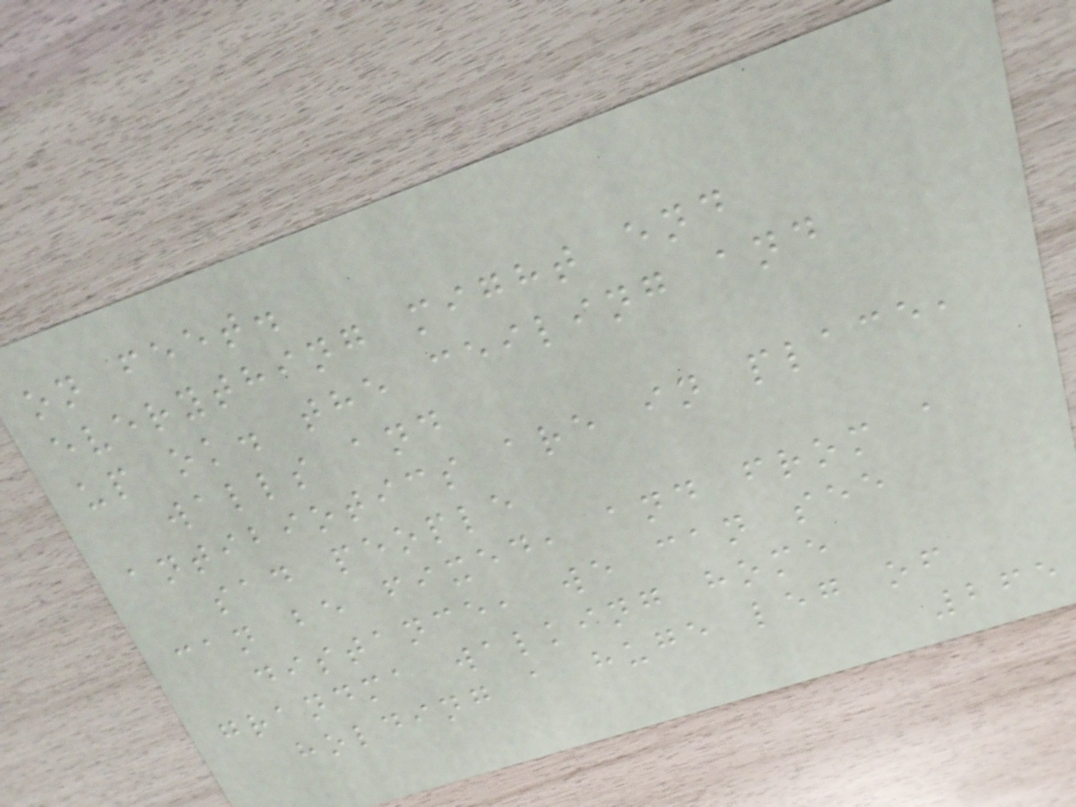on feet.
everything might end
up ok. the ceiling and
walls and
antibiotics are in place,
sad people
can be fixed, and from a
distance, we can see
grandma walking home
holding a huge leg of
265
